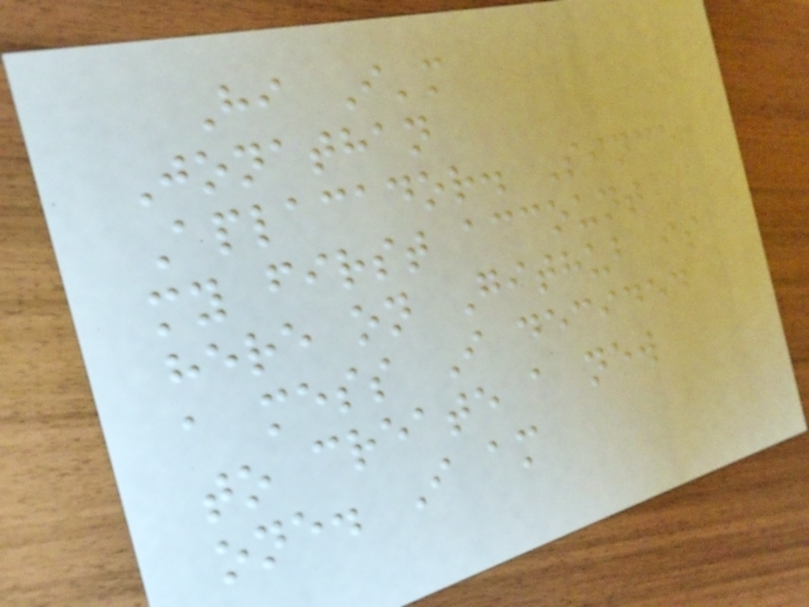Hi I'm
Jonathan
Aplacador. Since
my first account
here on Github is
a mess I decided
to create a new
one. I am
